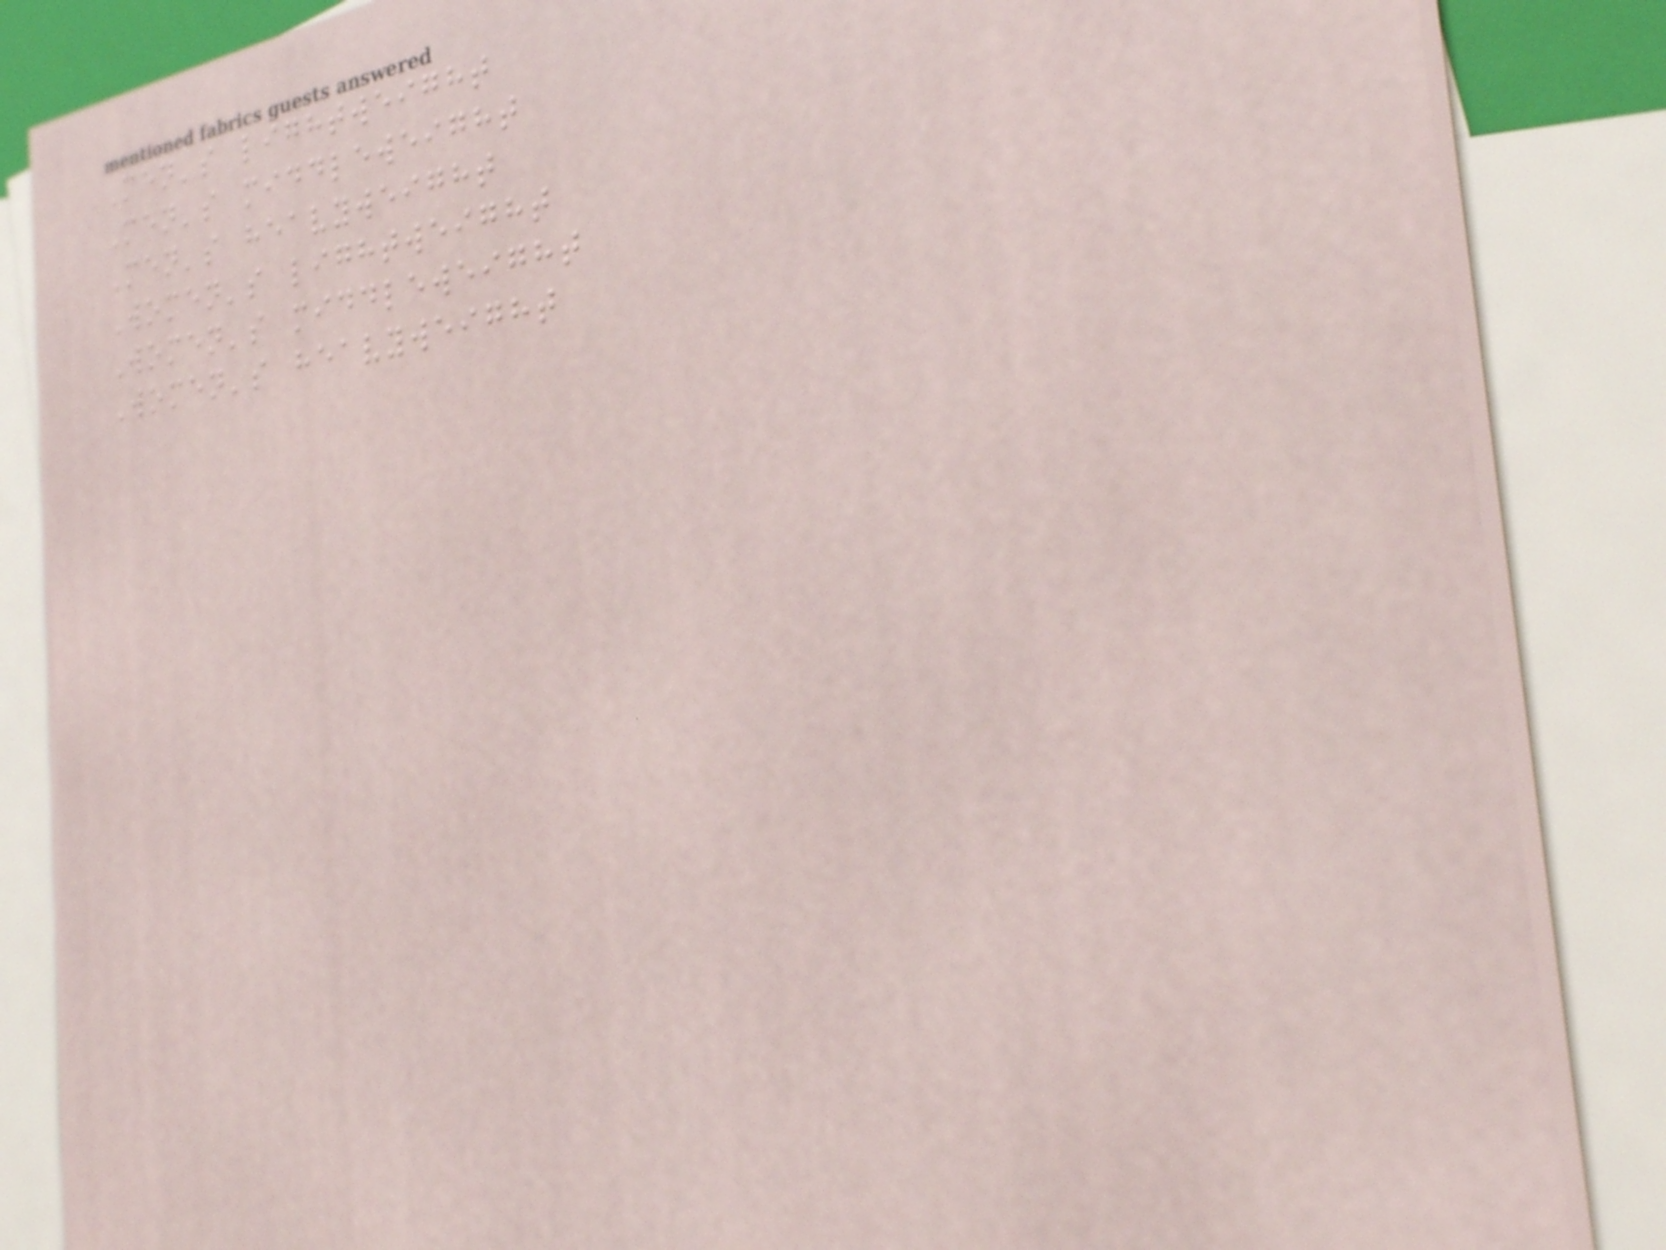Men's lightweight
Men's middleweight
Men's heavyweight
Women's lightweight
Women's middleweight
Women's heavyweight
